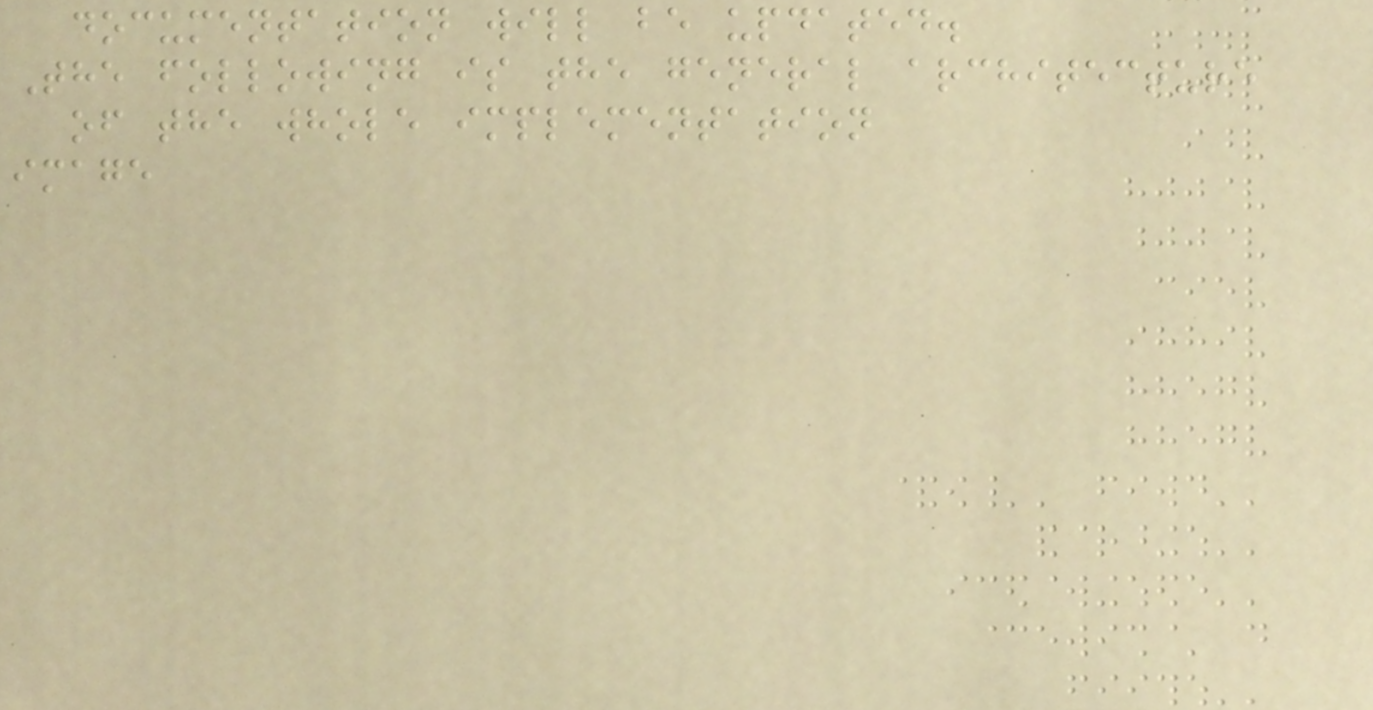documentation will be updated.
The following is the general architecture
of the whole implementation
image
